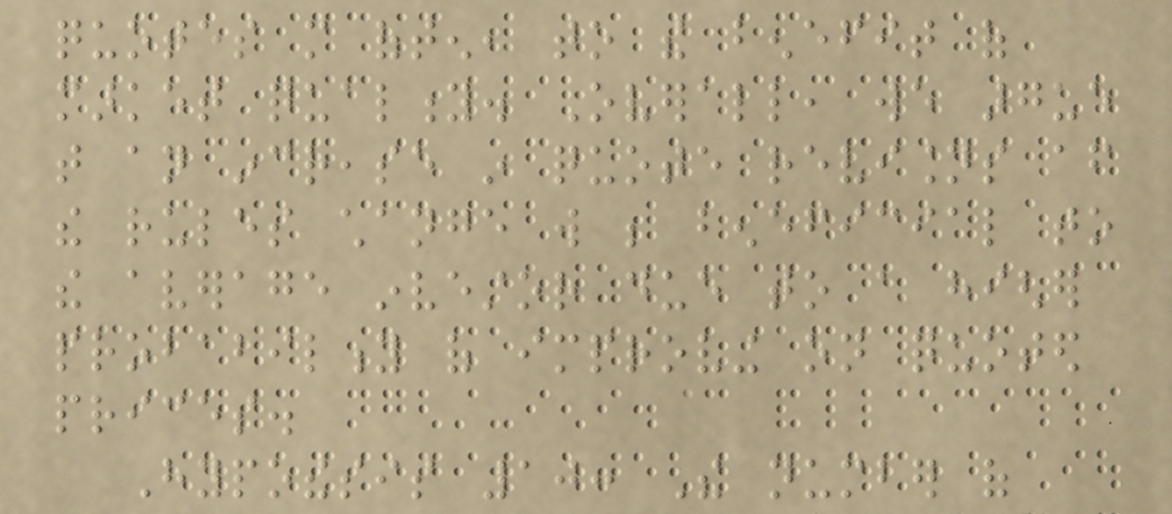quotes more often, to the benefit of
market quality. Overall, we argue
that an increase in quote revisions after
the rules change will be beneficial to
the average investor due to a higher
probability of improving on quoted
prices.
Hypothesis 10: The number of
